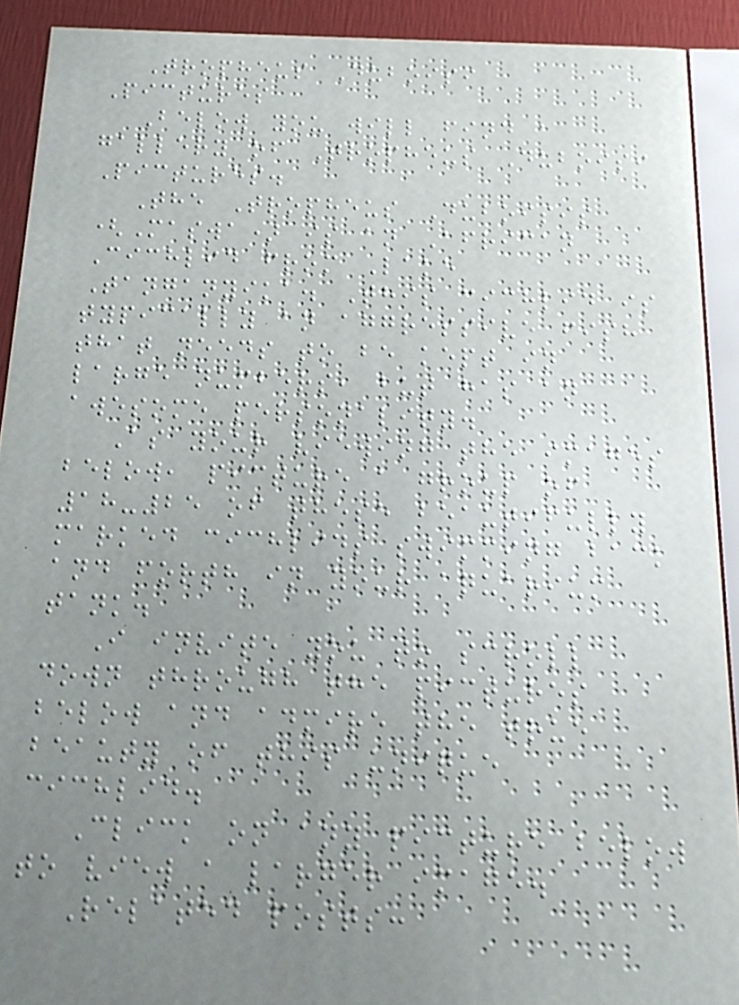Tropheus Duboisi
Pictures
Below you will find a
gallery of Tropheus Duboisi
Pictures.
The Tropheus Duboisis
(Maswa) is an African
Cichlid from Lake
Tanganyika. This cichlid is
typically an aggressive fish
that needs to be kept in
large numbers, but has an
awesome personality.
As your viewing the images
below, picture a group of
18-25 of these beautifully
marked cichlids swimming back
and forth in your aquarium
tank.
I invite you to scroll
down through the pictures
below and admire the true
beauty of this unique
cichlid.
Click on any picture below
to view a larger image.
Related posts:
